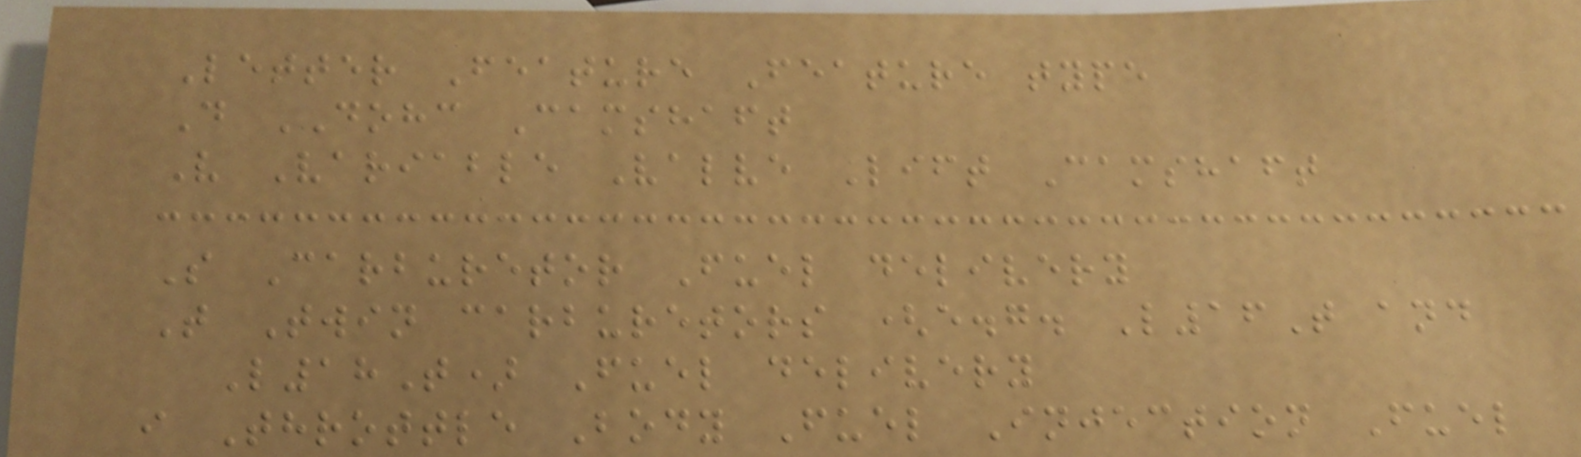Letter Feature Feature type
D DOHC Camshaft
V Variable Valve Lift Camshaft
S Carburetor Fuel delivery
T Twin carburetors (e.g. L16T and
L18T) Fuel delivery
i Throttle Body Fuel Injection Fuel
